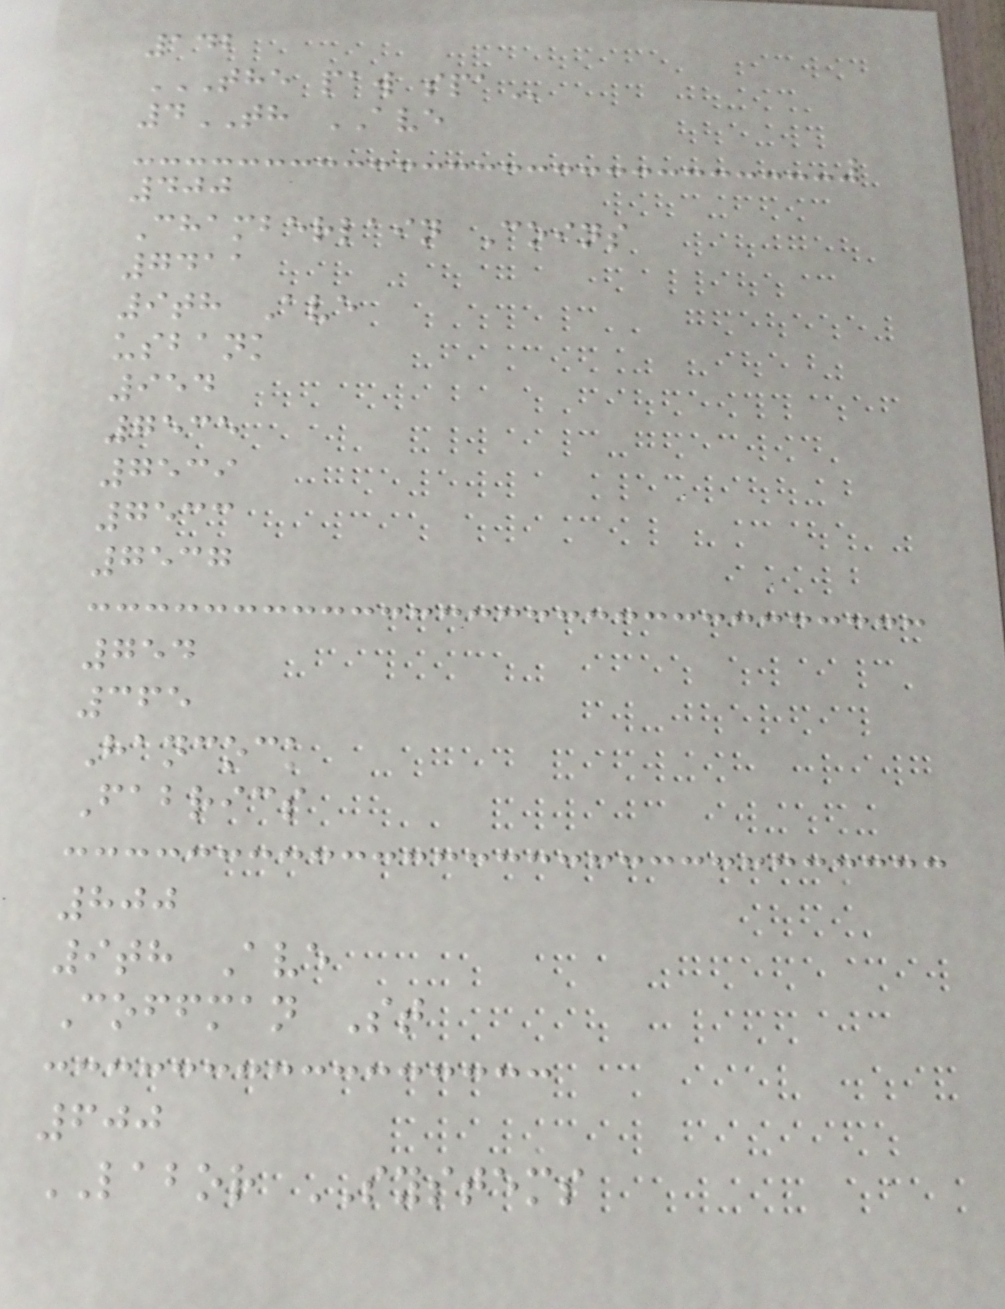142
THE PAW SPA
4TH AVE
400
Chamberlain Coins
7411
9th Ave
usbank
954
7535
7539
7533
7537
754
365
Hancock
Fabrics
800
9th Ave
Coffman St
600
LABOR SYSTEMS
